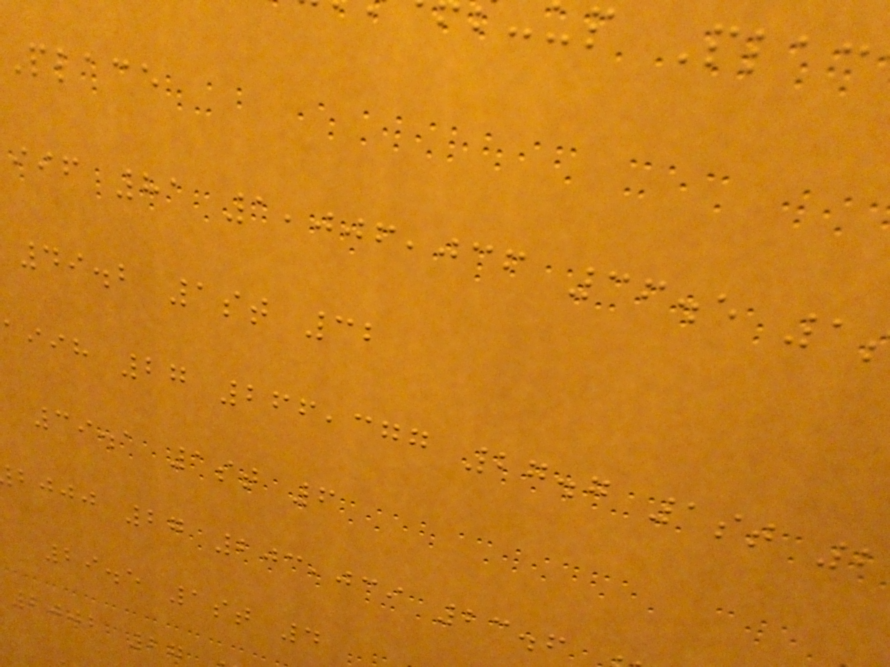Place
iif 81 1,006,036 36.5 1
49.2 1st 32
aiih 27 266,377 27.7 1st 2
39.1 1st 6
bjjj 27 203,039 23.6
29.5 1st 4
